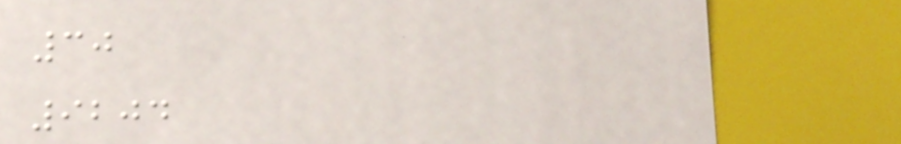30
9204
